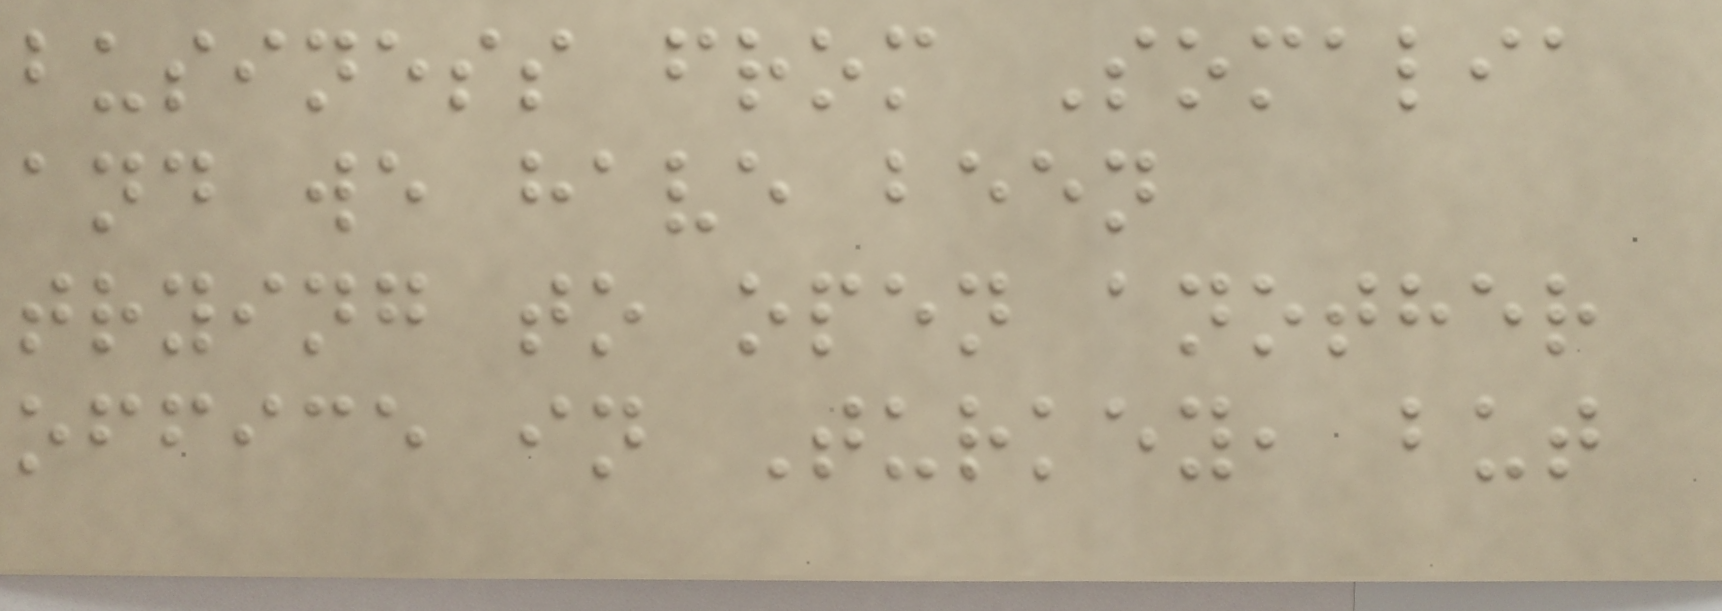business from Somalia
and we have been
trying to open another
office in Turkey, but
